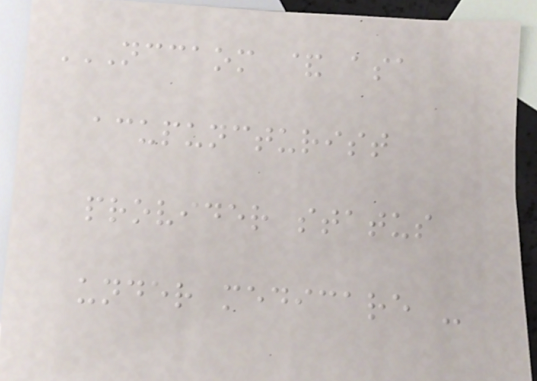NCCAOM & ASA
ACUPUNCTURIST
PROVIDER STATUS
UNDER MEDICARE -
